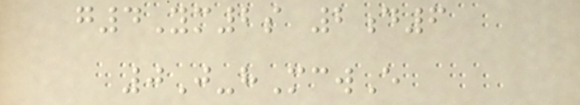g4Ym2s 2d6
0J-hMcwE
